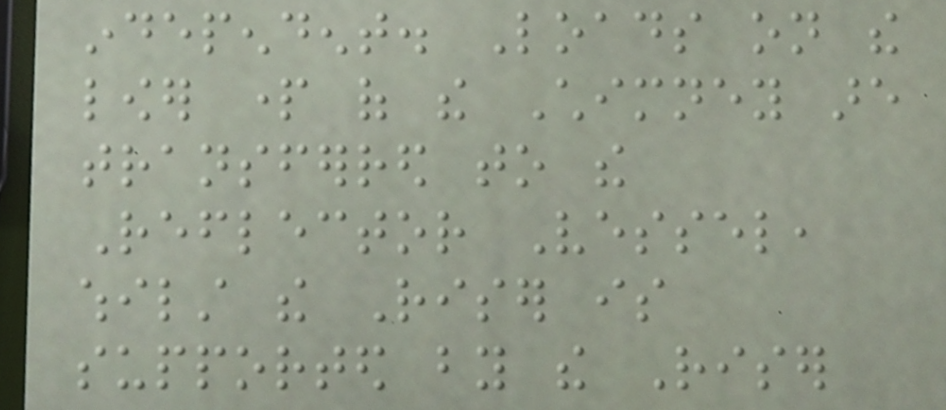independent. Loads on the
lower part of the Chimney are
transferred to the
Reflector Vessel,
whilst the Riser is
supported by the Riser
